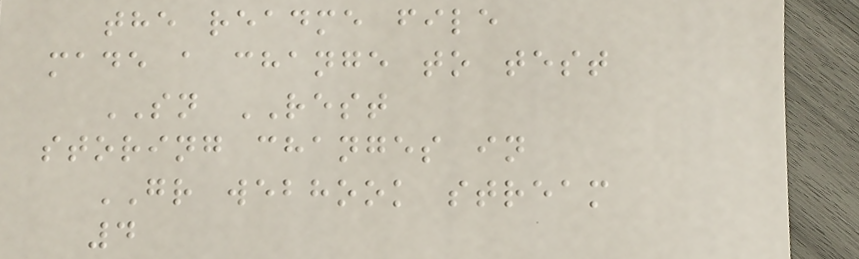the readme file
made a change to test
SN REST
storing changes in
GR webhook stream
4
